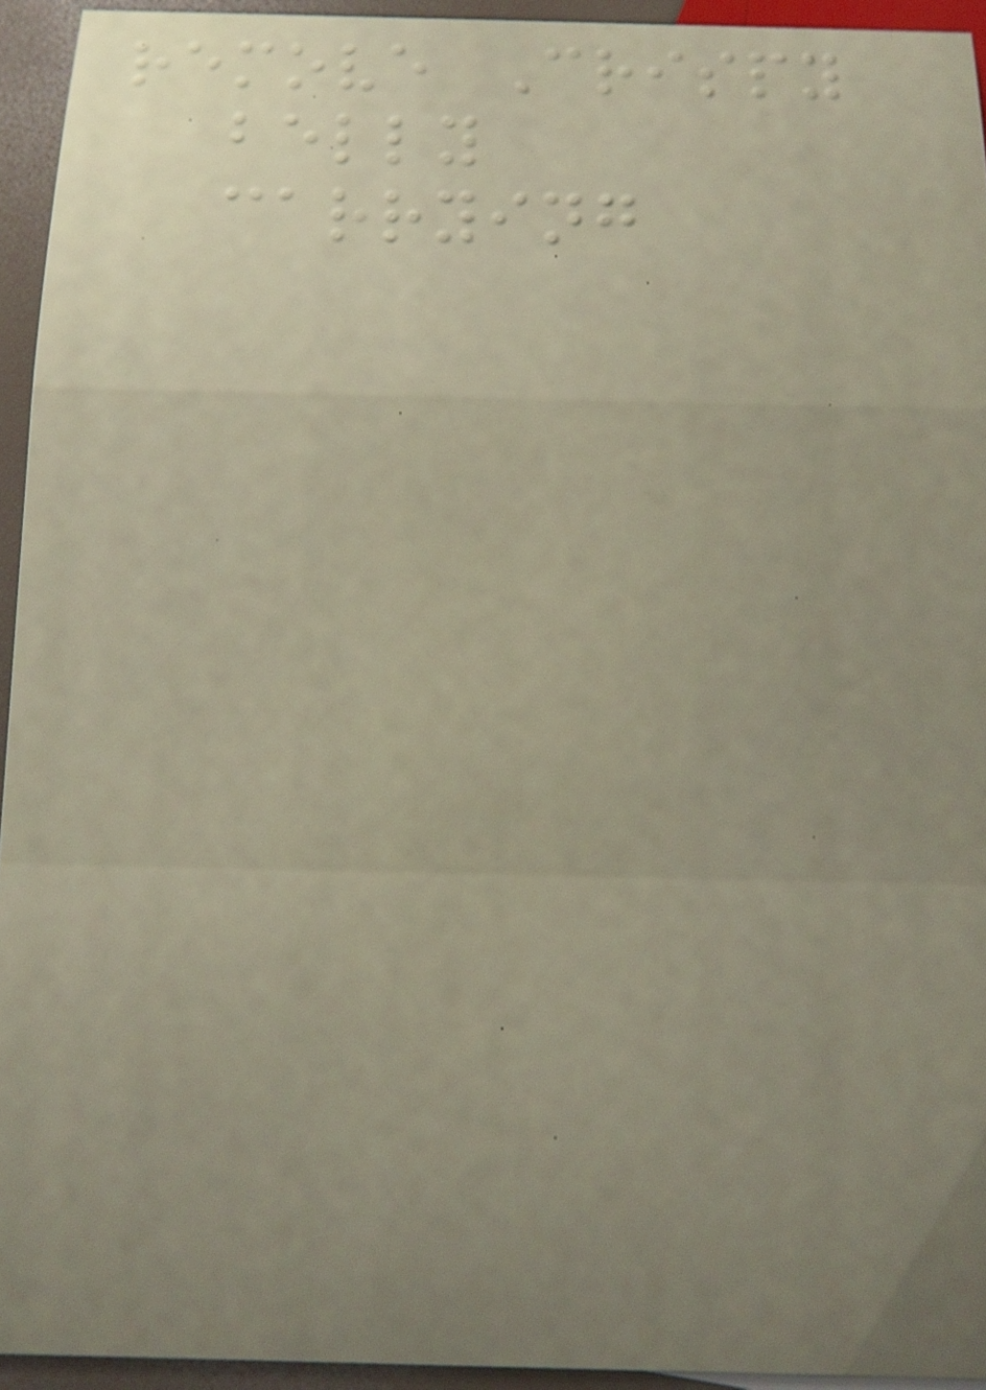remove Crispy
belly
carrying
